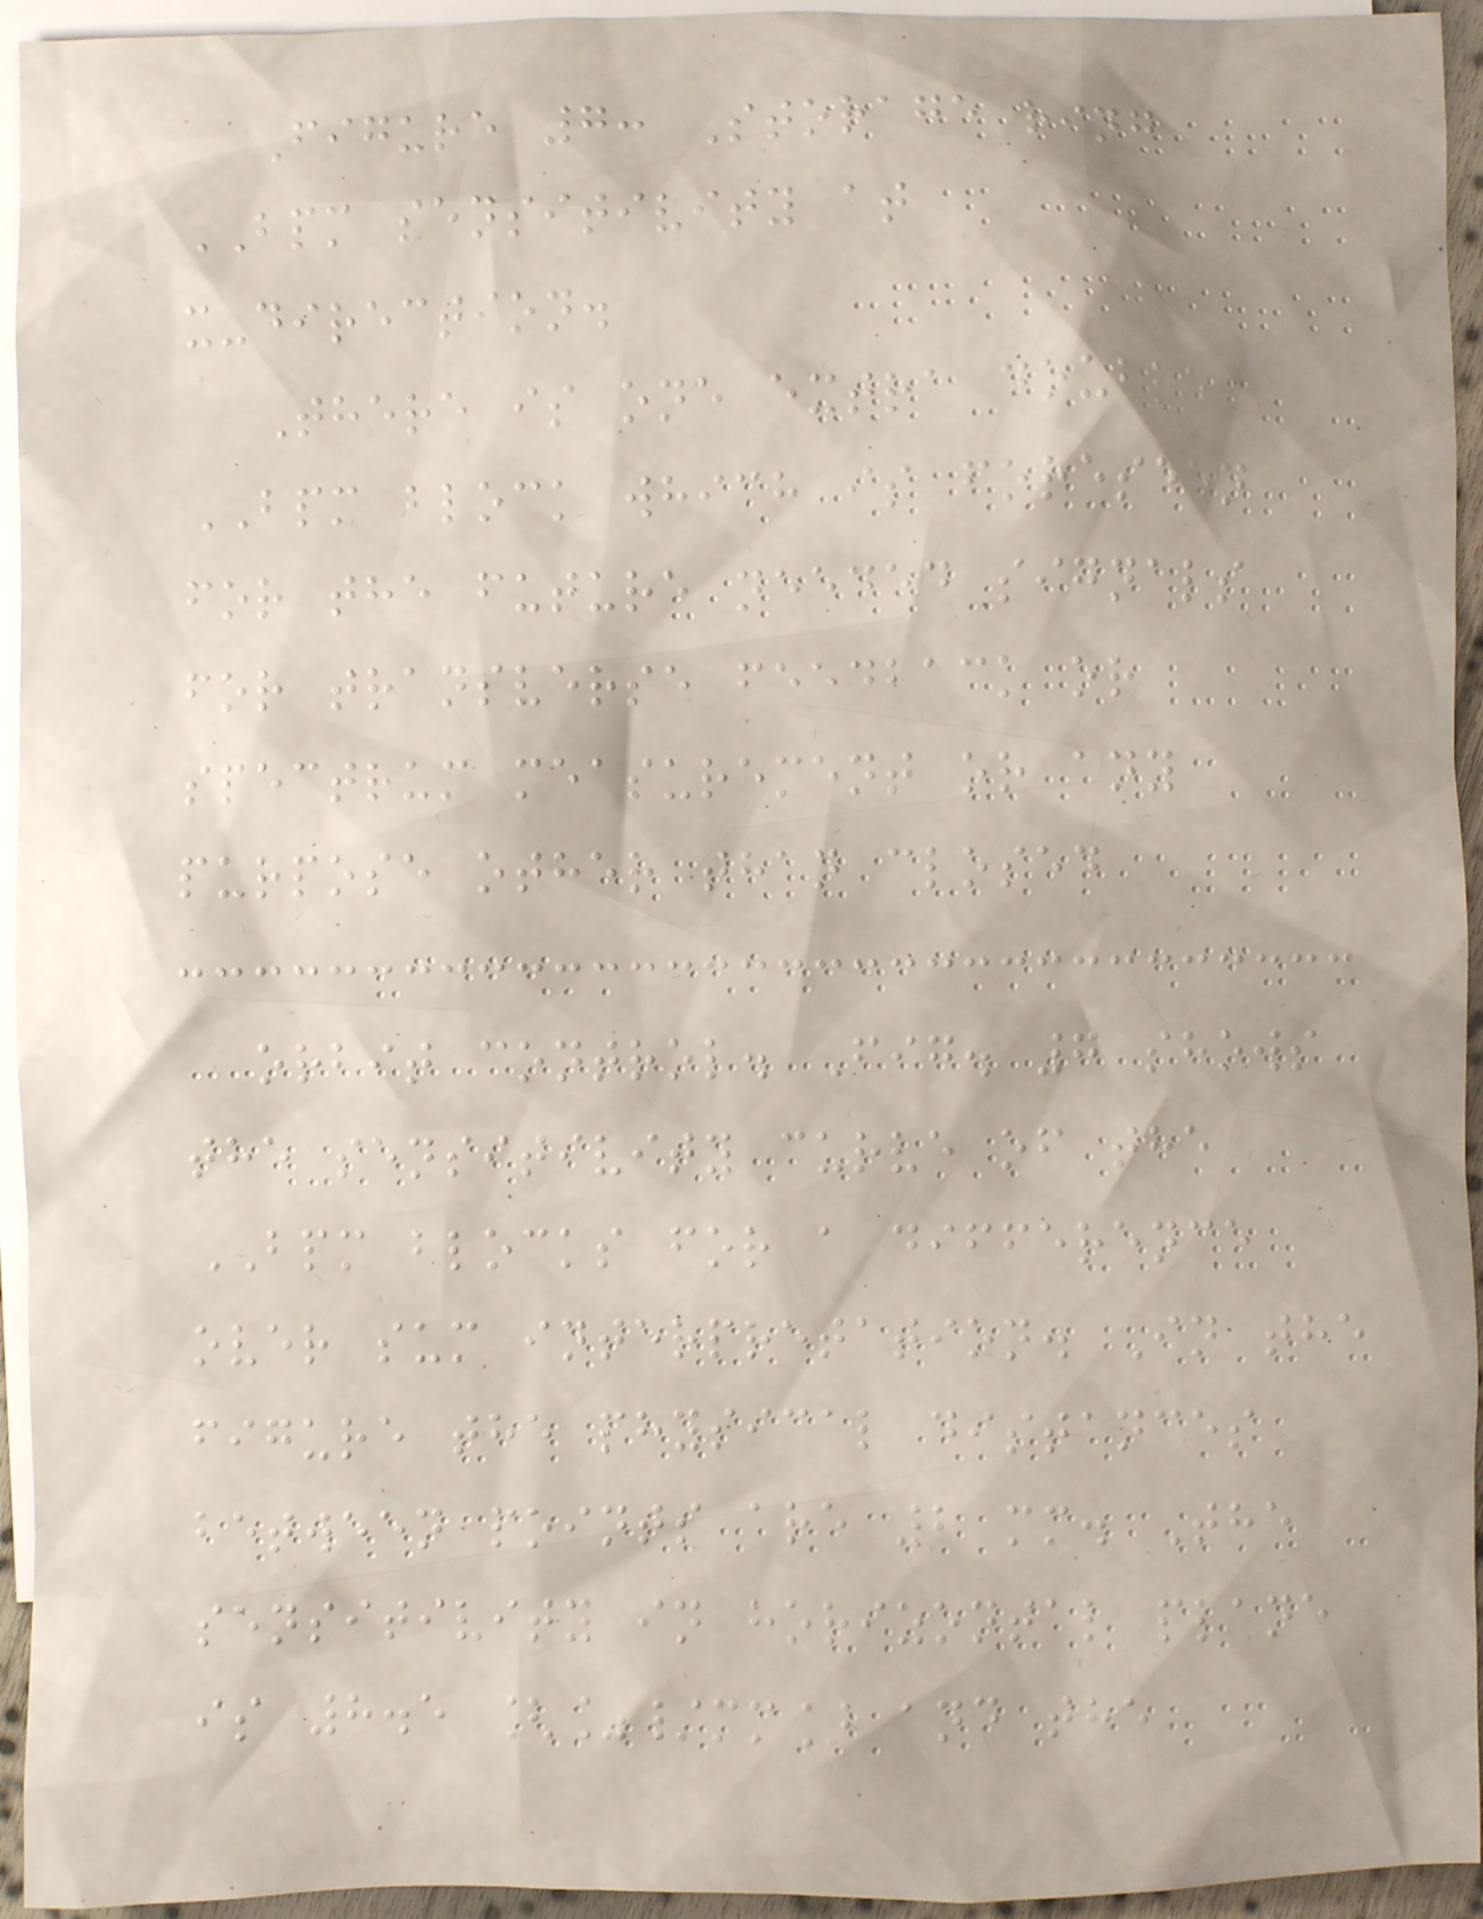Figure 7: Storage ring
BPM sensitivity at
x-direction.
There is one extra double
BPM block which is foreseen
for the future needed signals
for transverse feedback or
spectrum measurement or any
purpose other than closed
orbit control. Fig. 7 shows
the sensitivity curve of the
BPM blocks for a difference
over sum interpretation. In the
figure the physical distances
between points are 2 mm. The
sensitivity in horizontal plane
is 8.5 [%/mm] and the
